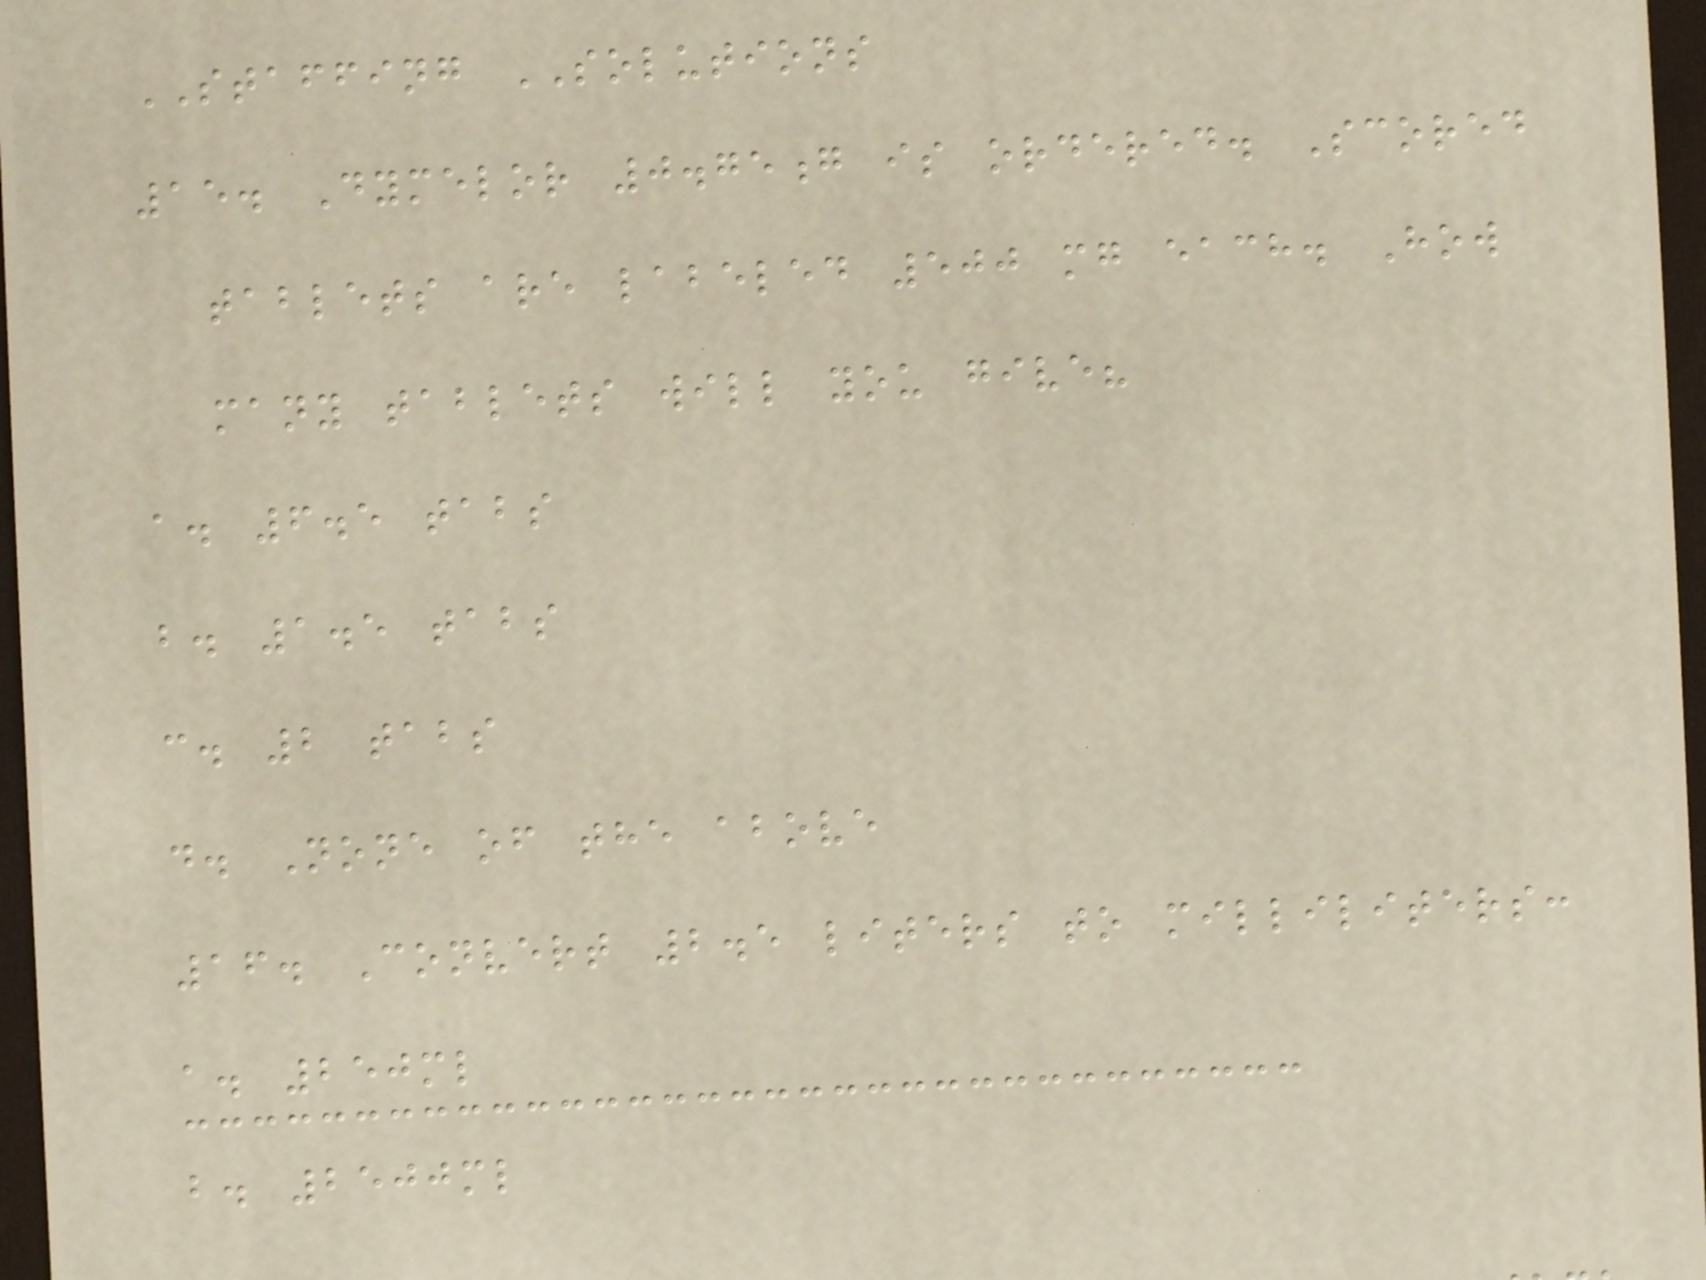STAFFING SOLUTIONS
15. Dymelor 0.75g is ordered. Scored
tablets are labeled 500 mg each. How
many tablets will you give?
a. 6.5 tabs
b. 1.5 tabs
c. 2 tabs
d. None of the above
16. Convert 2.5 liters to milliliters:
a. 250ml
b. 2500ml
